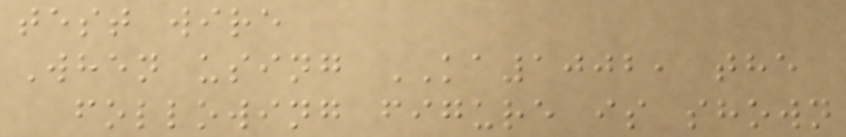test wire
When using KA1002, the
following figure is shown
